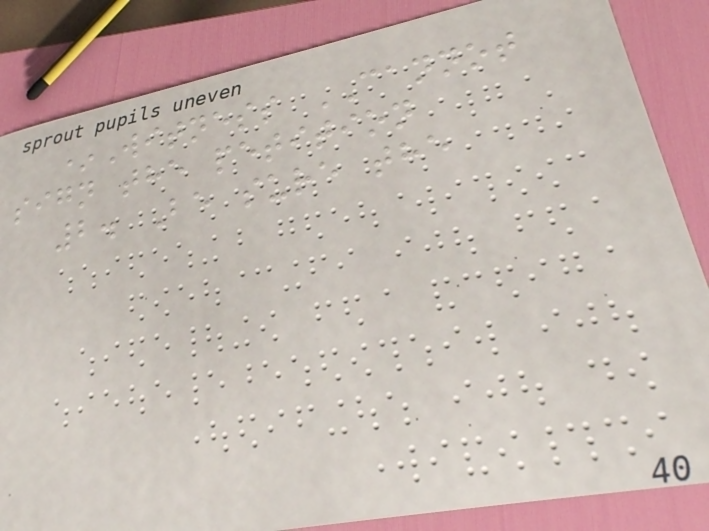*Witness CANNOT
sign the petition
2. Be sure the
